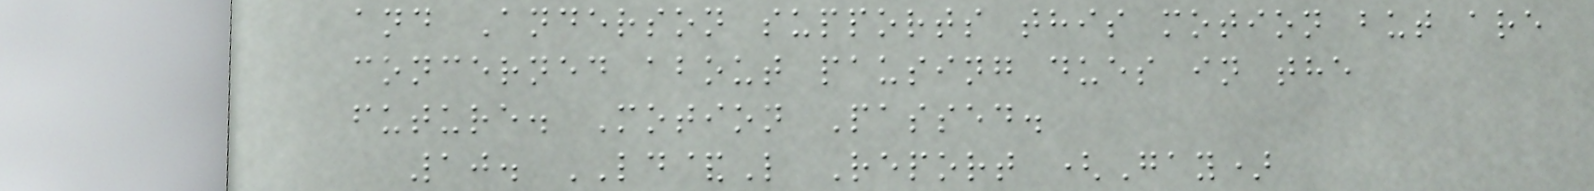and Anderson supports this motion but are
concerned about pausing dues in the
future. Motion Passed.
10. LD&L Report (Gay)
